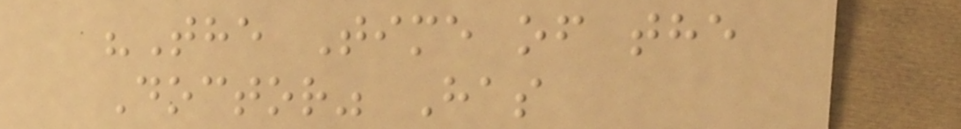"The Time of the
Doctor" Has
